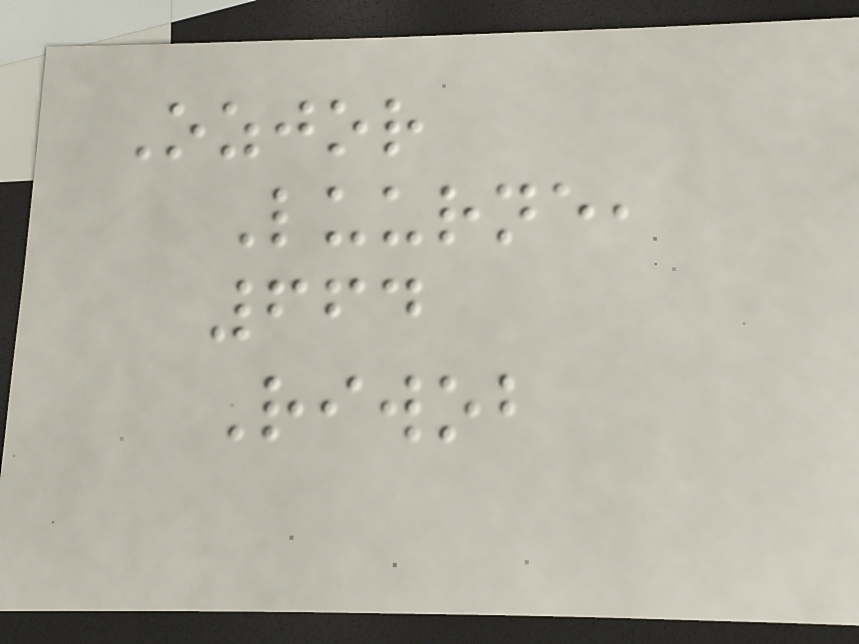Ozjor
Luurne,
664
Riwob
